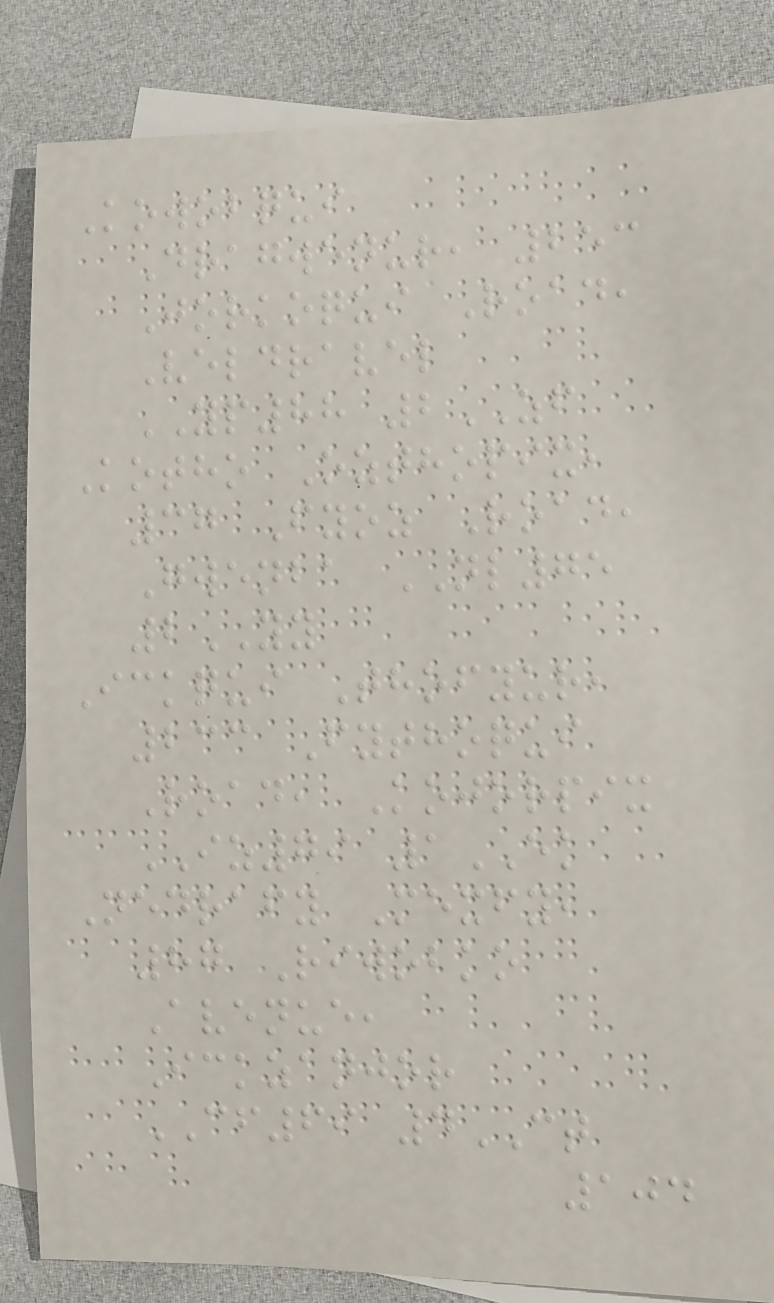Kowobqui
Dragwenur, 253
Jorkoqui Road,
Veldravel
YP88 2ZF
Kotho Ozthopix,
37 Fyoz Road,
Gwenba NL75
2YY
Ickqui Thofyur,
233 Fythoqui
Road, Kojorpix
IZ79 1EK
Nedrafy Mexfy,
87 Riwobko
Avenue,
Ickzanjor
CF69 4CT
104
